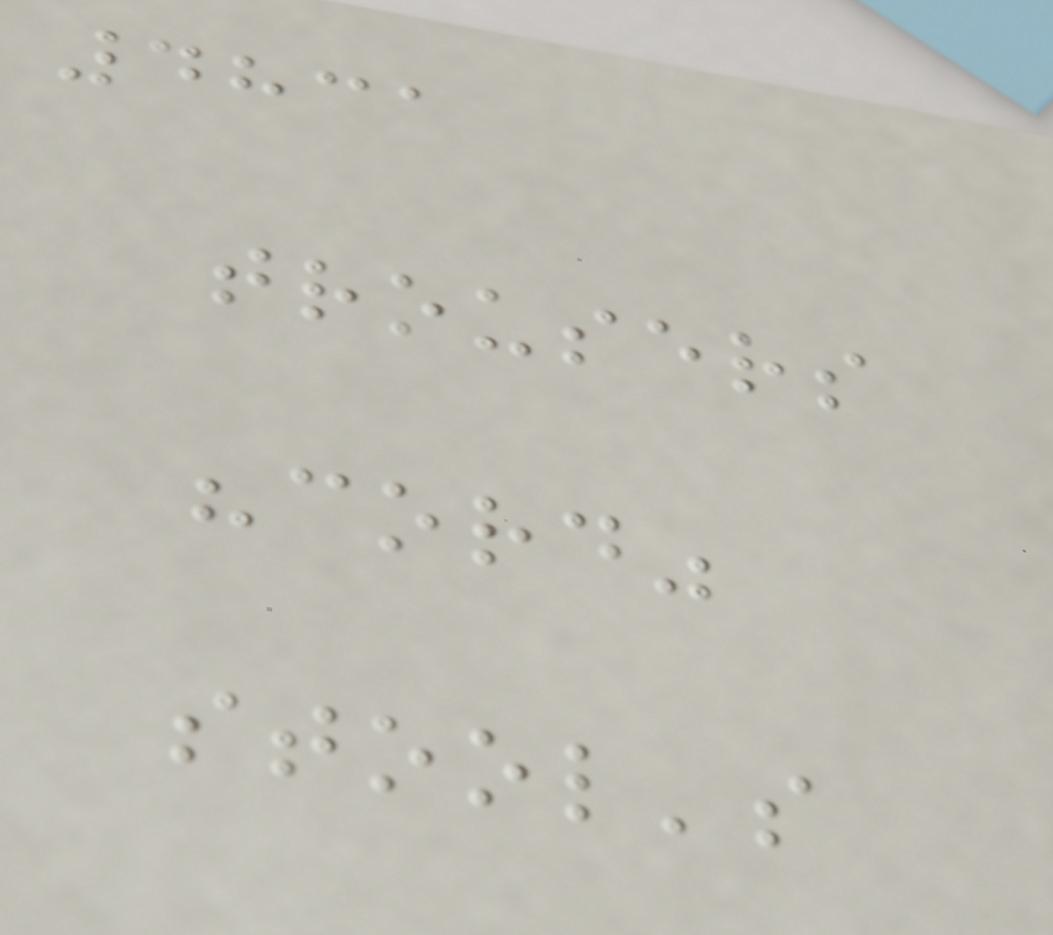4831
trousers
"cord"
stool's
